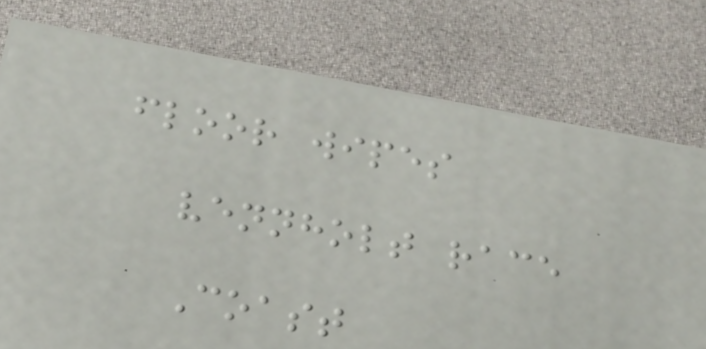floor wipes
vennholt race
Coast
